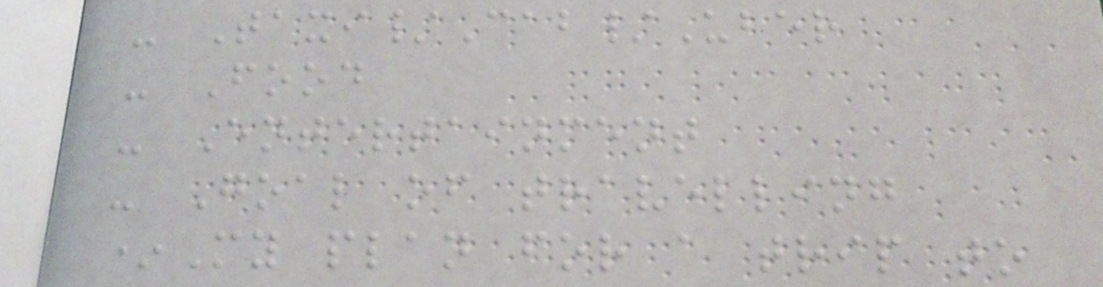- Taxi/Cab/Uber
- Food
- Entertainment
- Goal of travelling
*My plan for a trip to
